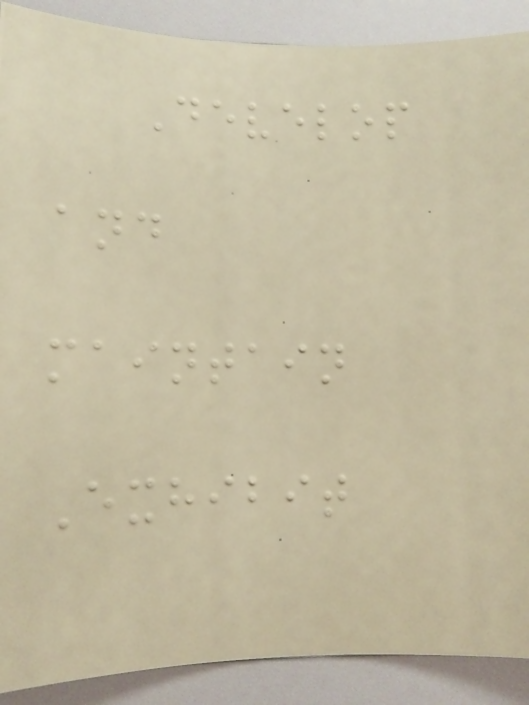Develop
and
maintain
Exhibit
